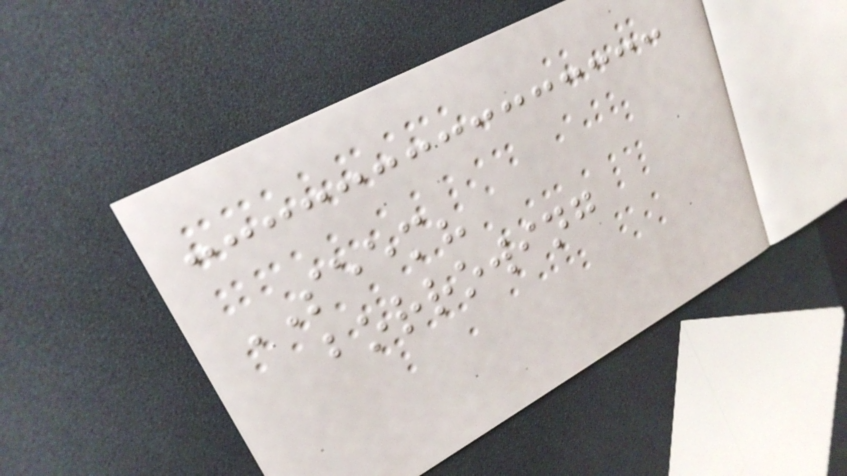SEEM?
borrowing
